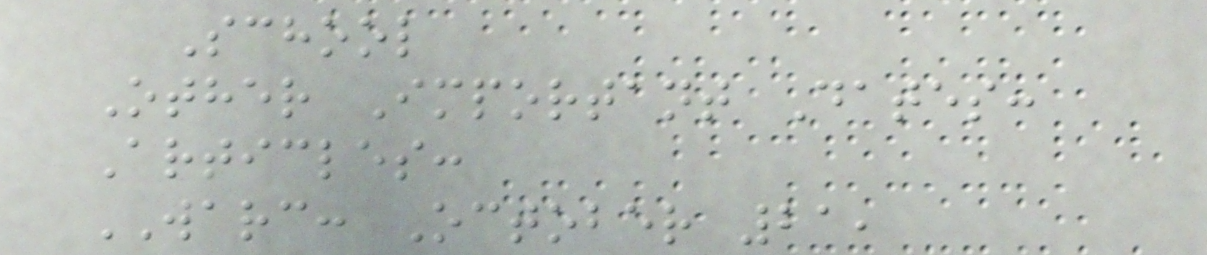School
Other Important Dates:
Articles:
WARC: October 21,
